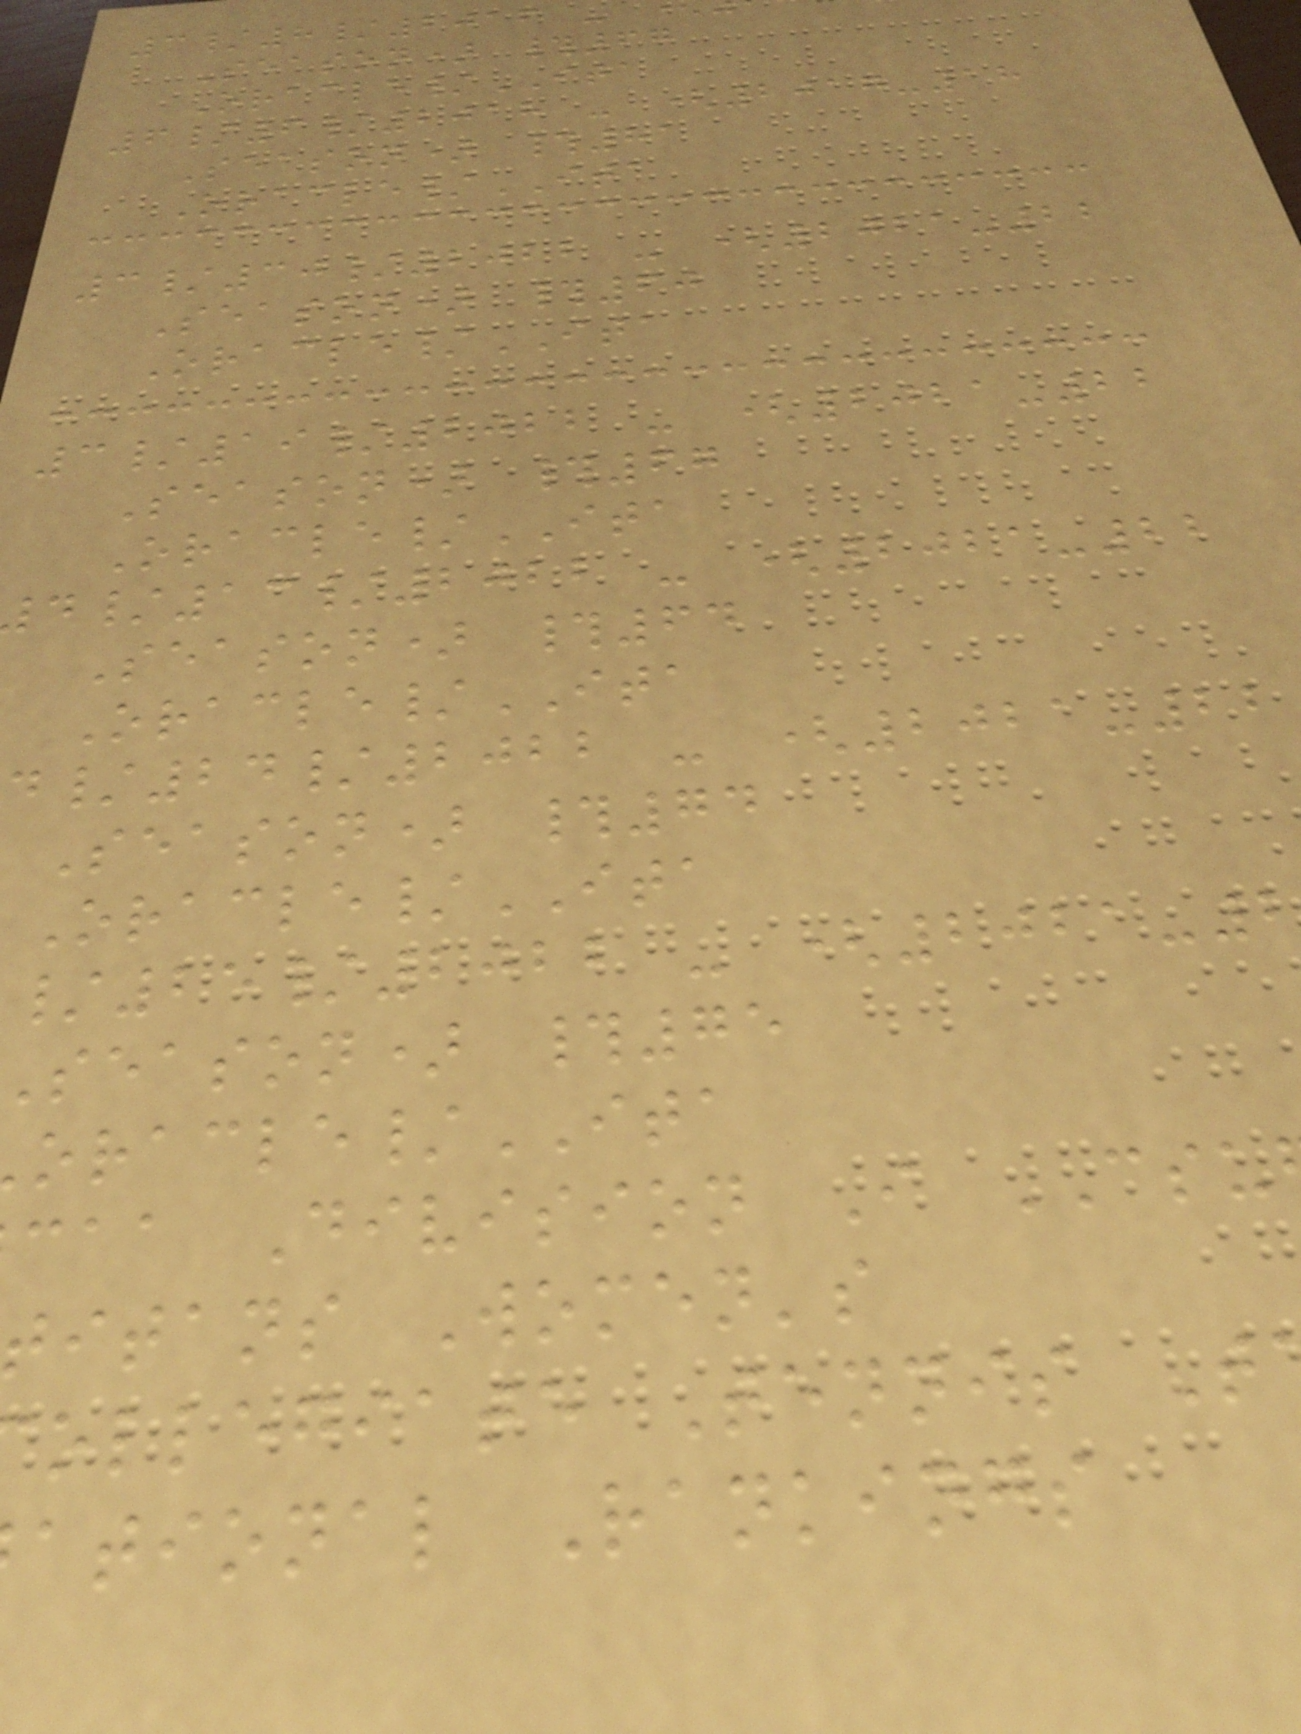3/8/2016 -
Season) #67
Oracle/ITA
6/6/2018 - (2017-18
Season) #81
Oracle/ITA
3/30/2022 - (2021-22
Season) #60
Oracle/ITA
3/19/2022 - (2021-22
Season) #67
Oracle/ITA
/13/2022 - (2021-22
Season) #64
Oracle/ITA
/24/2022 - (2021-22
Season) #74
Oracle/ITA
/25/2022 - (2021-
season) #75
racle/ITA
caa Division I CSU
titans Women's
ollegiate Tennis T
ational Rankings
